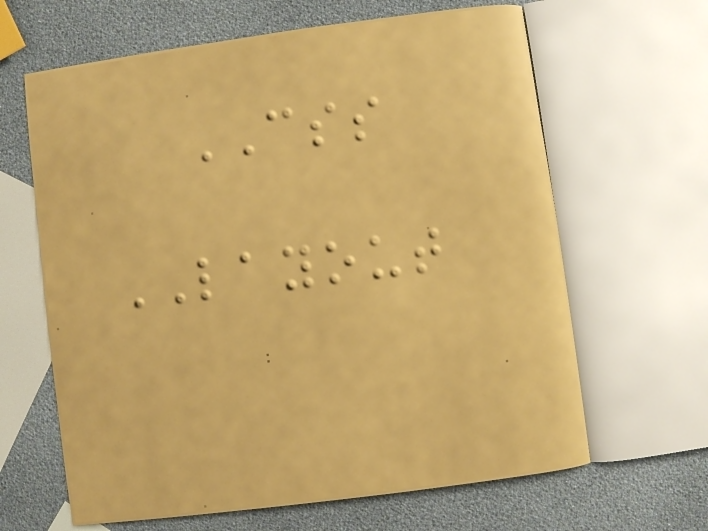CSS
LAYOUT
